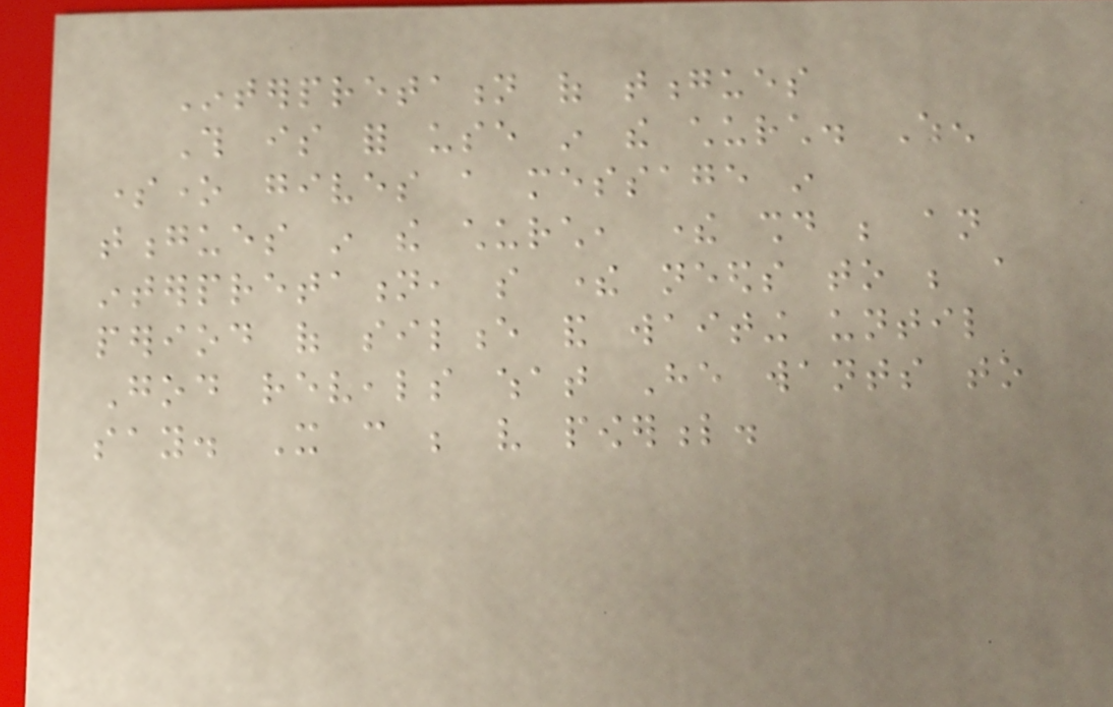Interpretation of tongues
This is for use in the church. When
someone gives a message in
tongues in the church, there should be an
interpretation, so there needs to be a
period of silence and waiting until
God reveals what He wants to
say. It can be very powerful.
